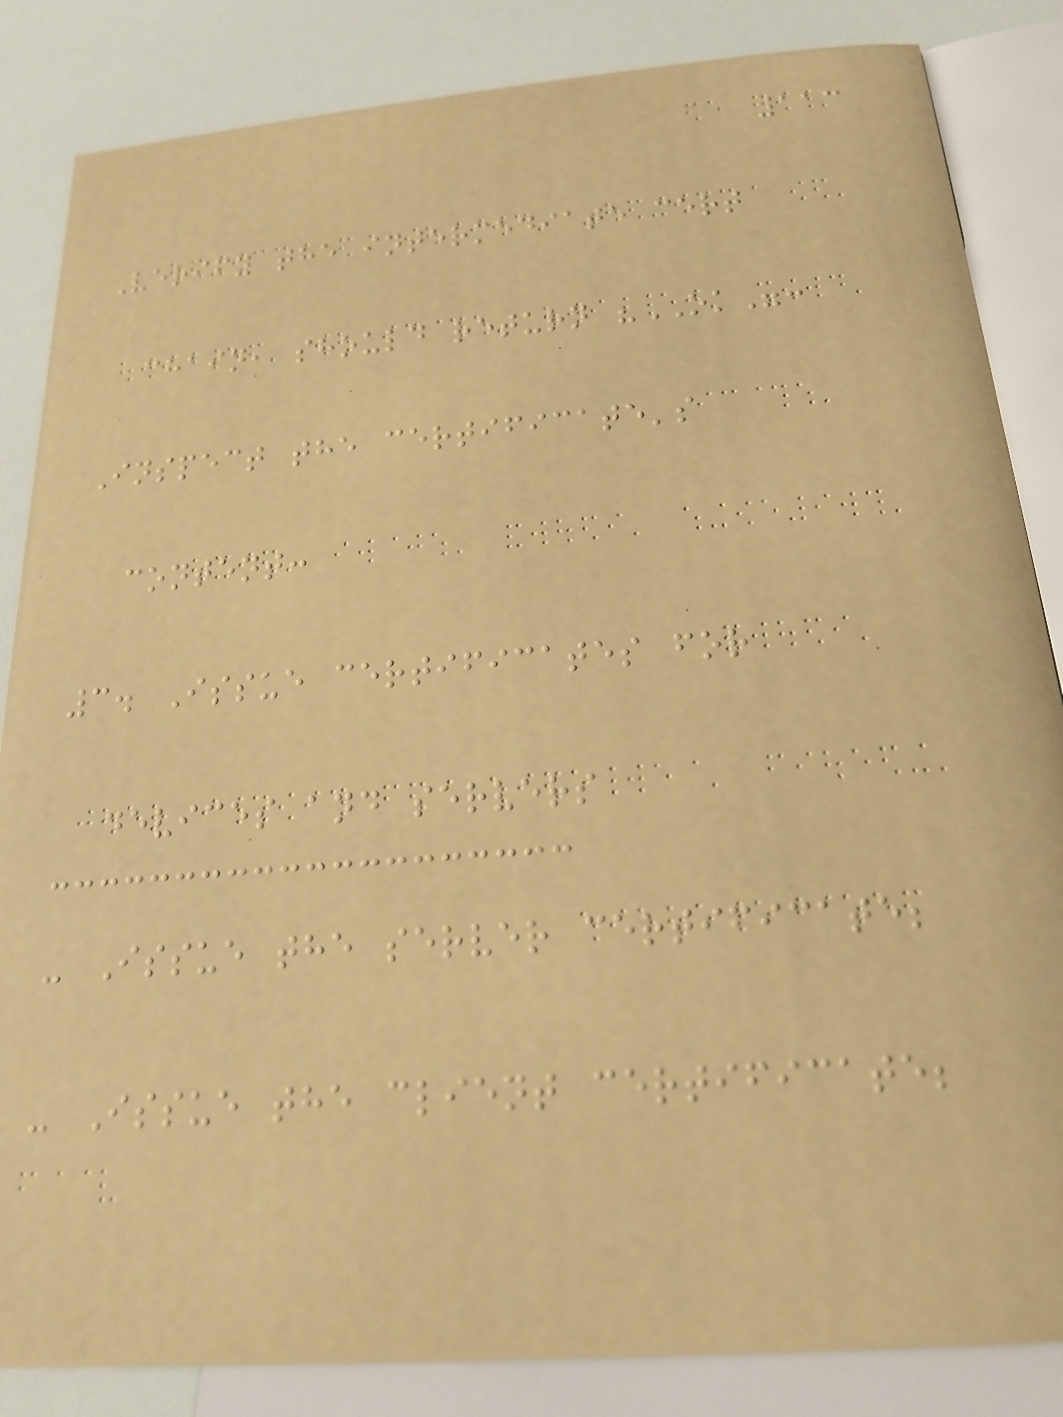113
Verify the intermediate cert
chain, should return "OK":
Inspect the certificate's
content:
3. Issue certificates for
devices and servers
- Issue the server certificate;
- Issue the client certificate;
